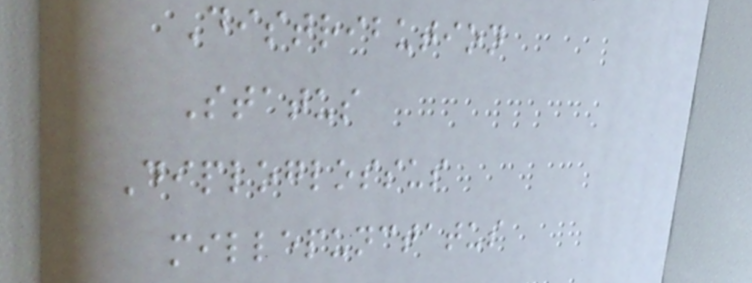Distribution
Status
Diploglossus
millepunctatus
